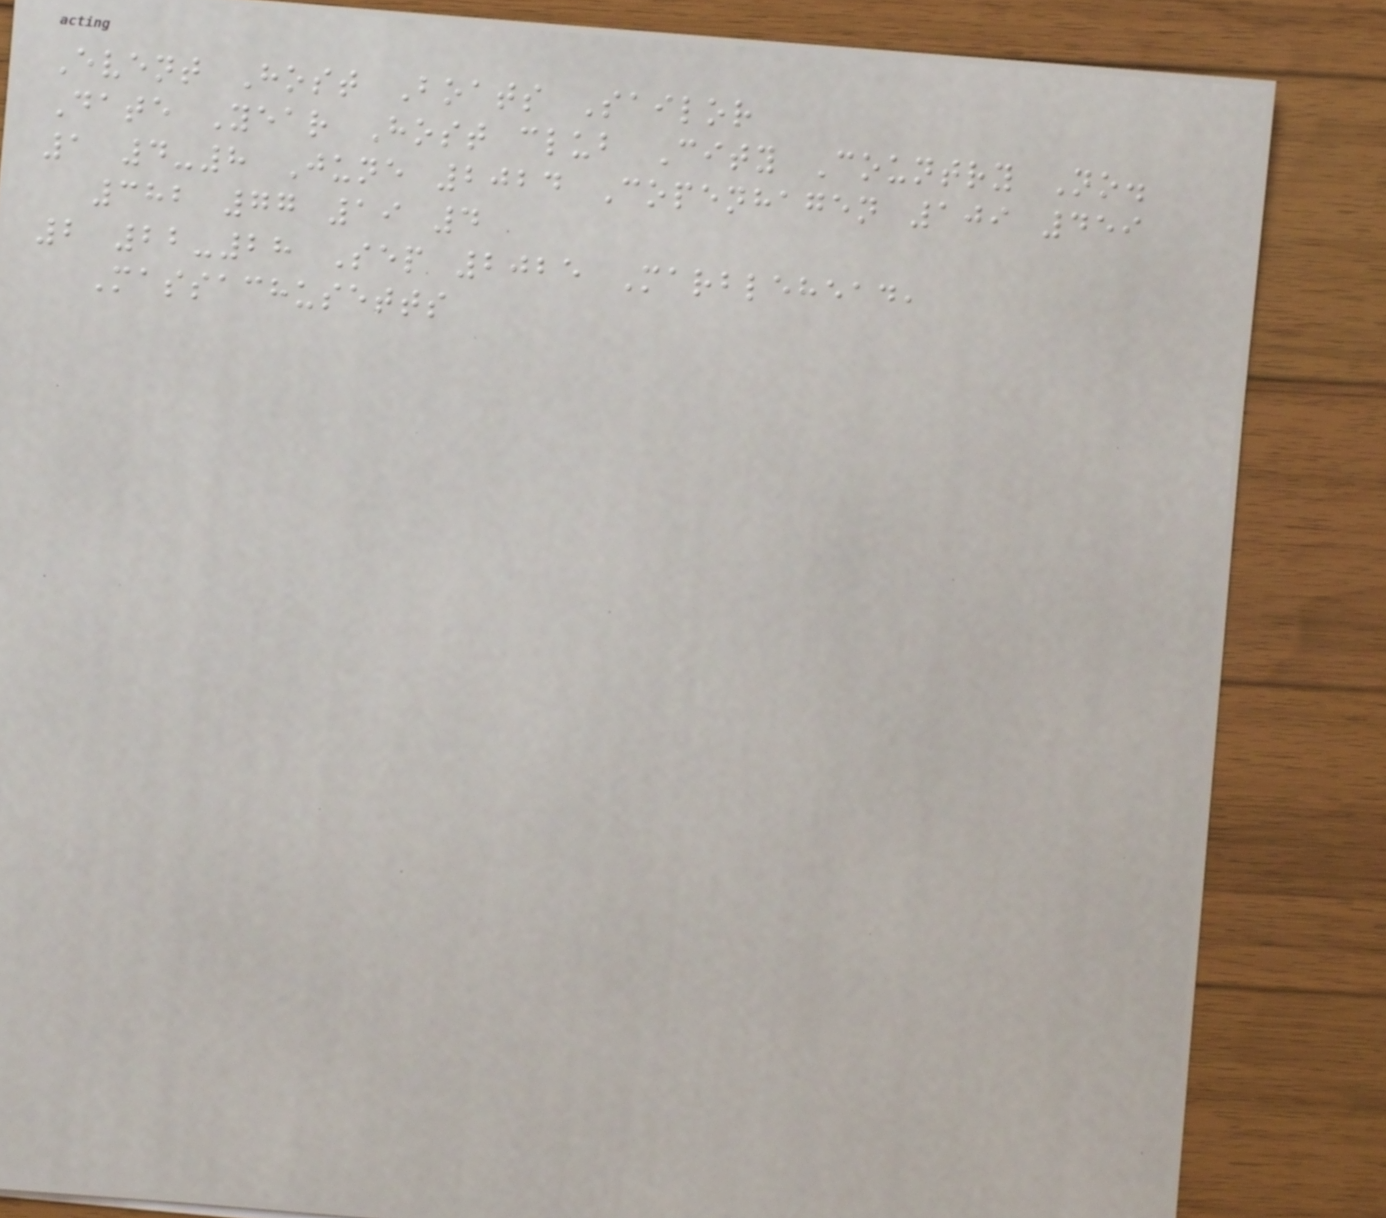Event Host Boats Sailor
Date Year Host club City Country No.
1 4-8 June 2024 Copenhagen 109 459
382 77 19 4
2 22-28 Sep 2025 Marblehead,
Massachusetts
